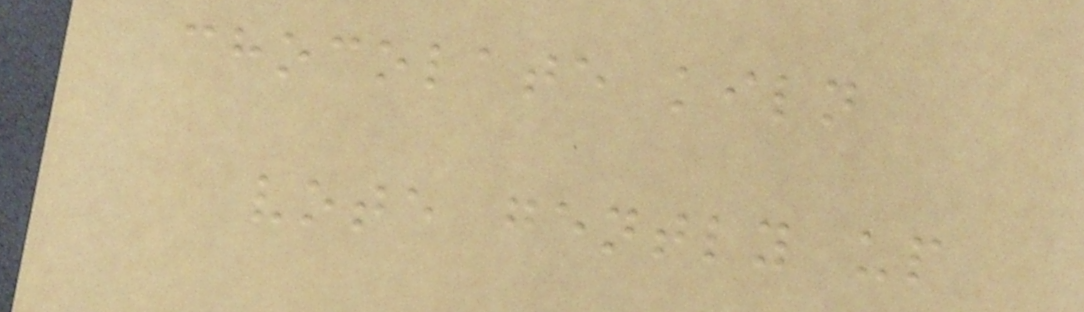chocolate kiln
vote gently up
